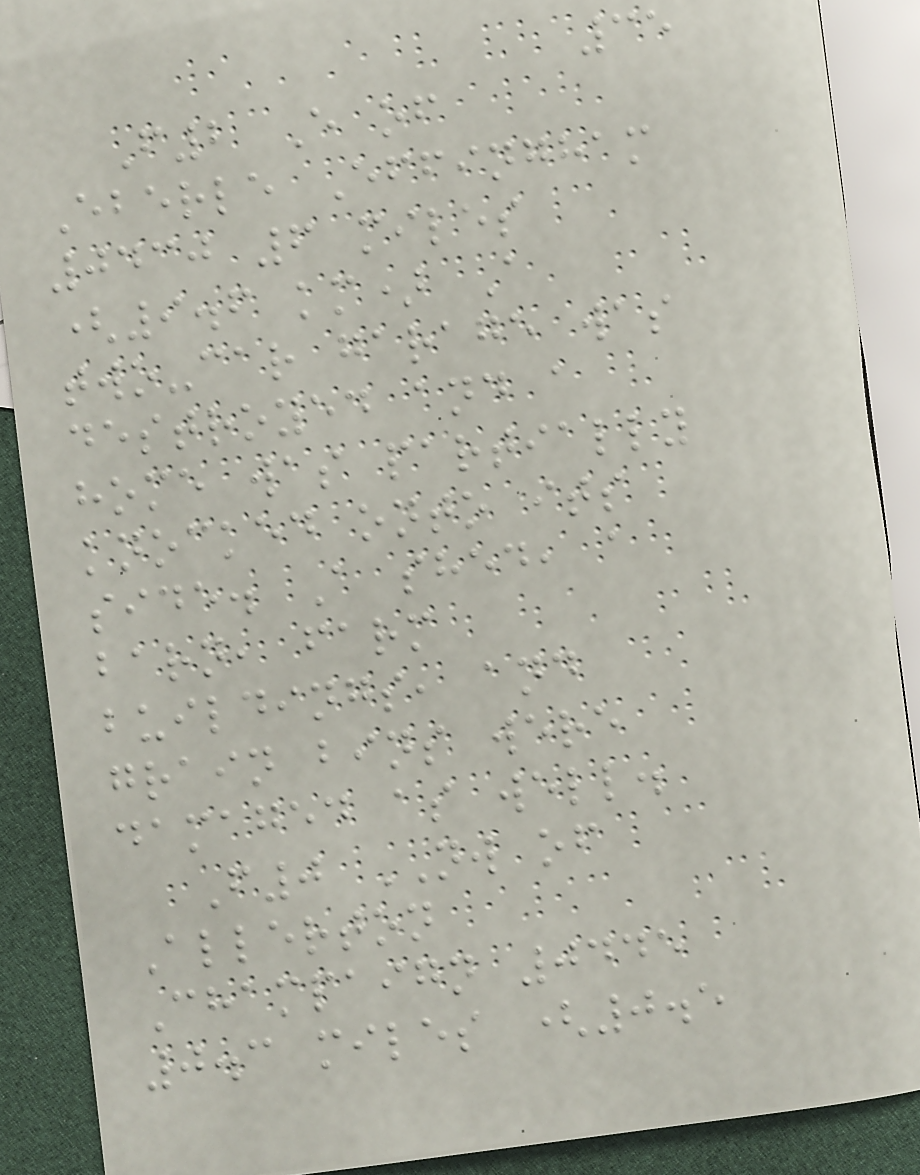35
F2 E of
Eberle Effingham
0430 6 miles
(9.6 km) A
two-car garage was
destroyed and a
home was partially
knocked onto its
side. A shed, a
barn, farm
buildings, and
grain bins were
damaged as well.
F0 NW of
Allerton
Champaign 0445
0.3 miles (0.5
